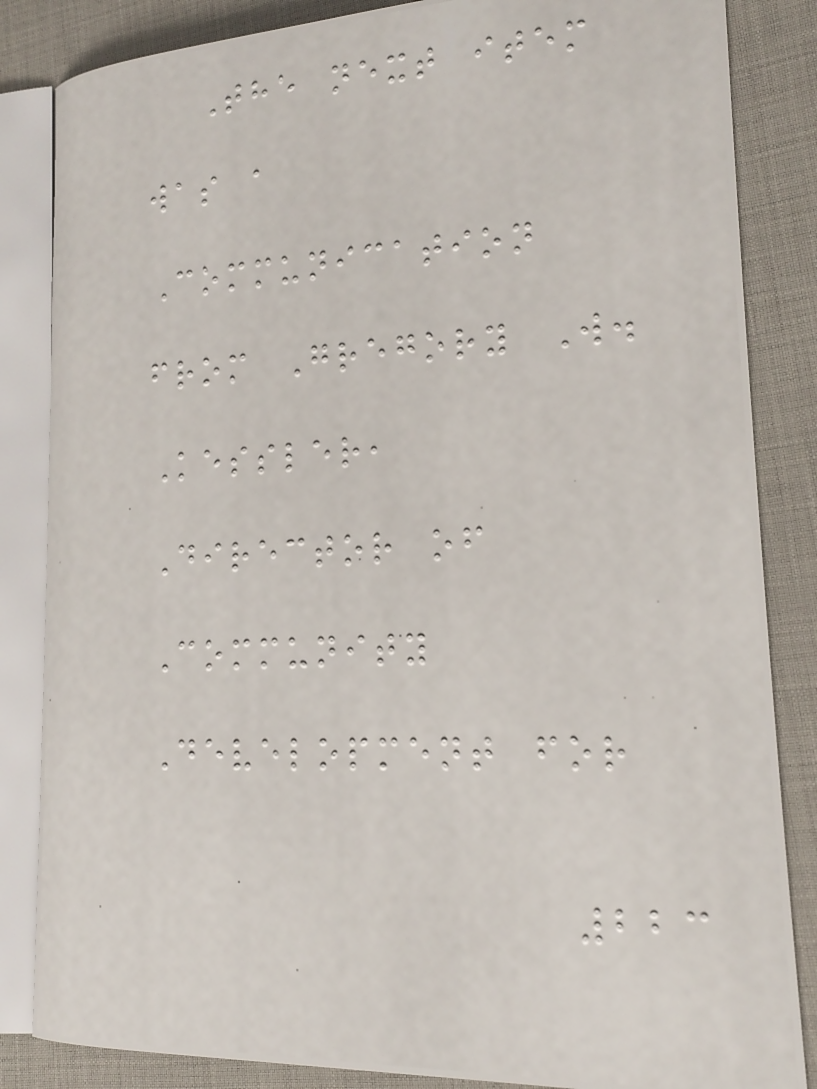The next item
was a
Communication
from Gregory W.
Kessler,
Director of
Community
Development for
223
